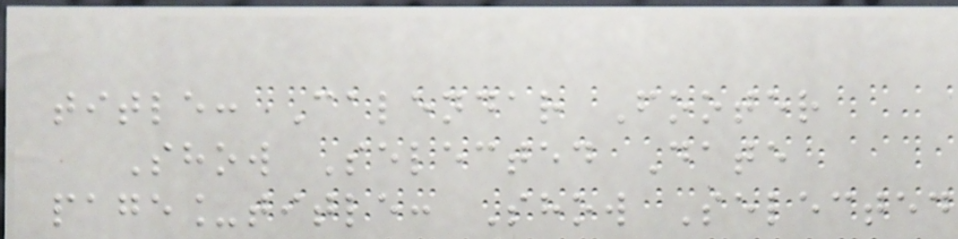title: Calendar Footer
Show Selected Date
page_title: Show Selected
